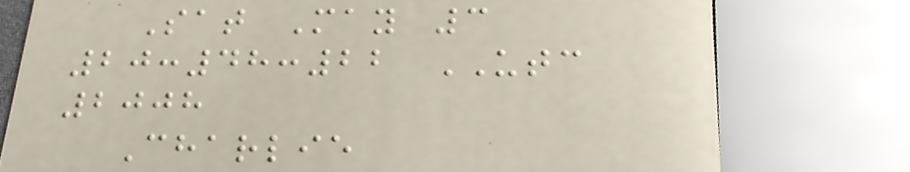Sat May 3
20:48:22 UTC
2008
Charlie
